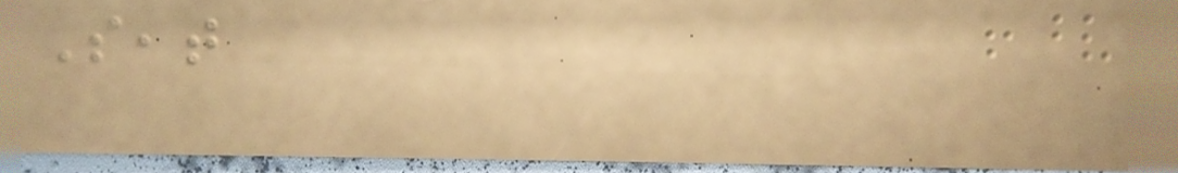Seat
